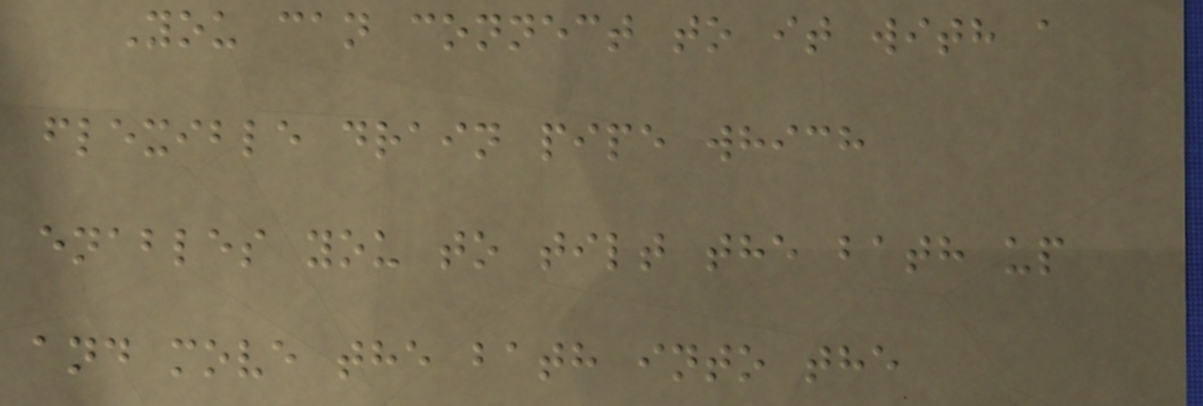You can connect to it with a
flexible drain pipe which
enables you to tilt the bath up
and move the bath into the
